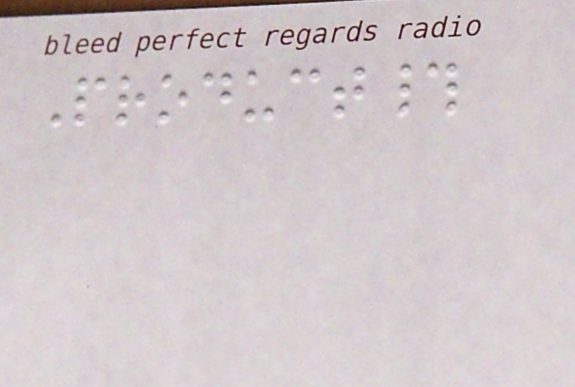Product#
